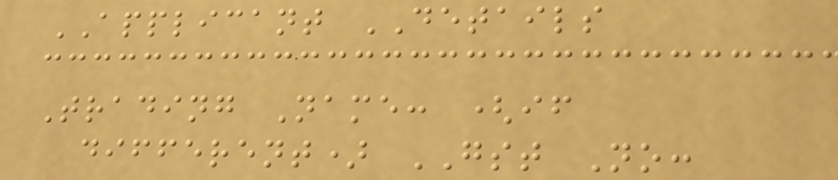APPLICANT DETAILS
Trading Name: (if
different) GST No:
